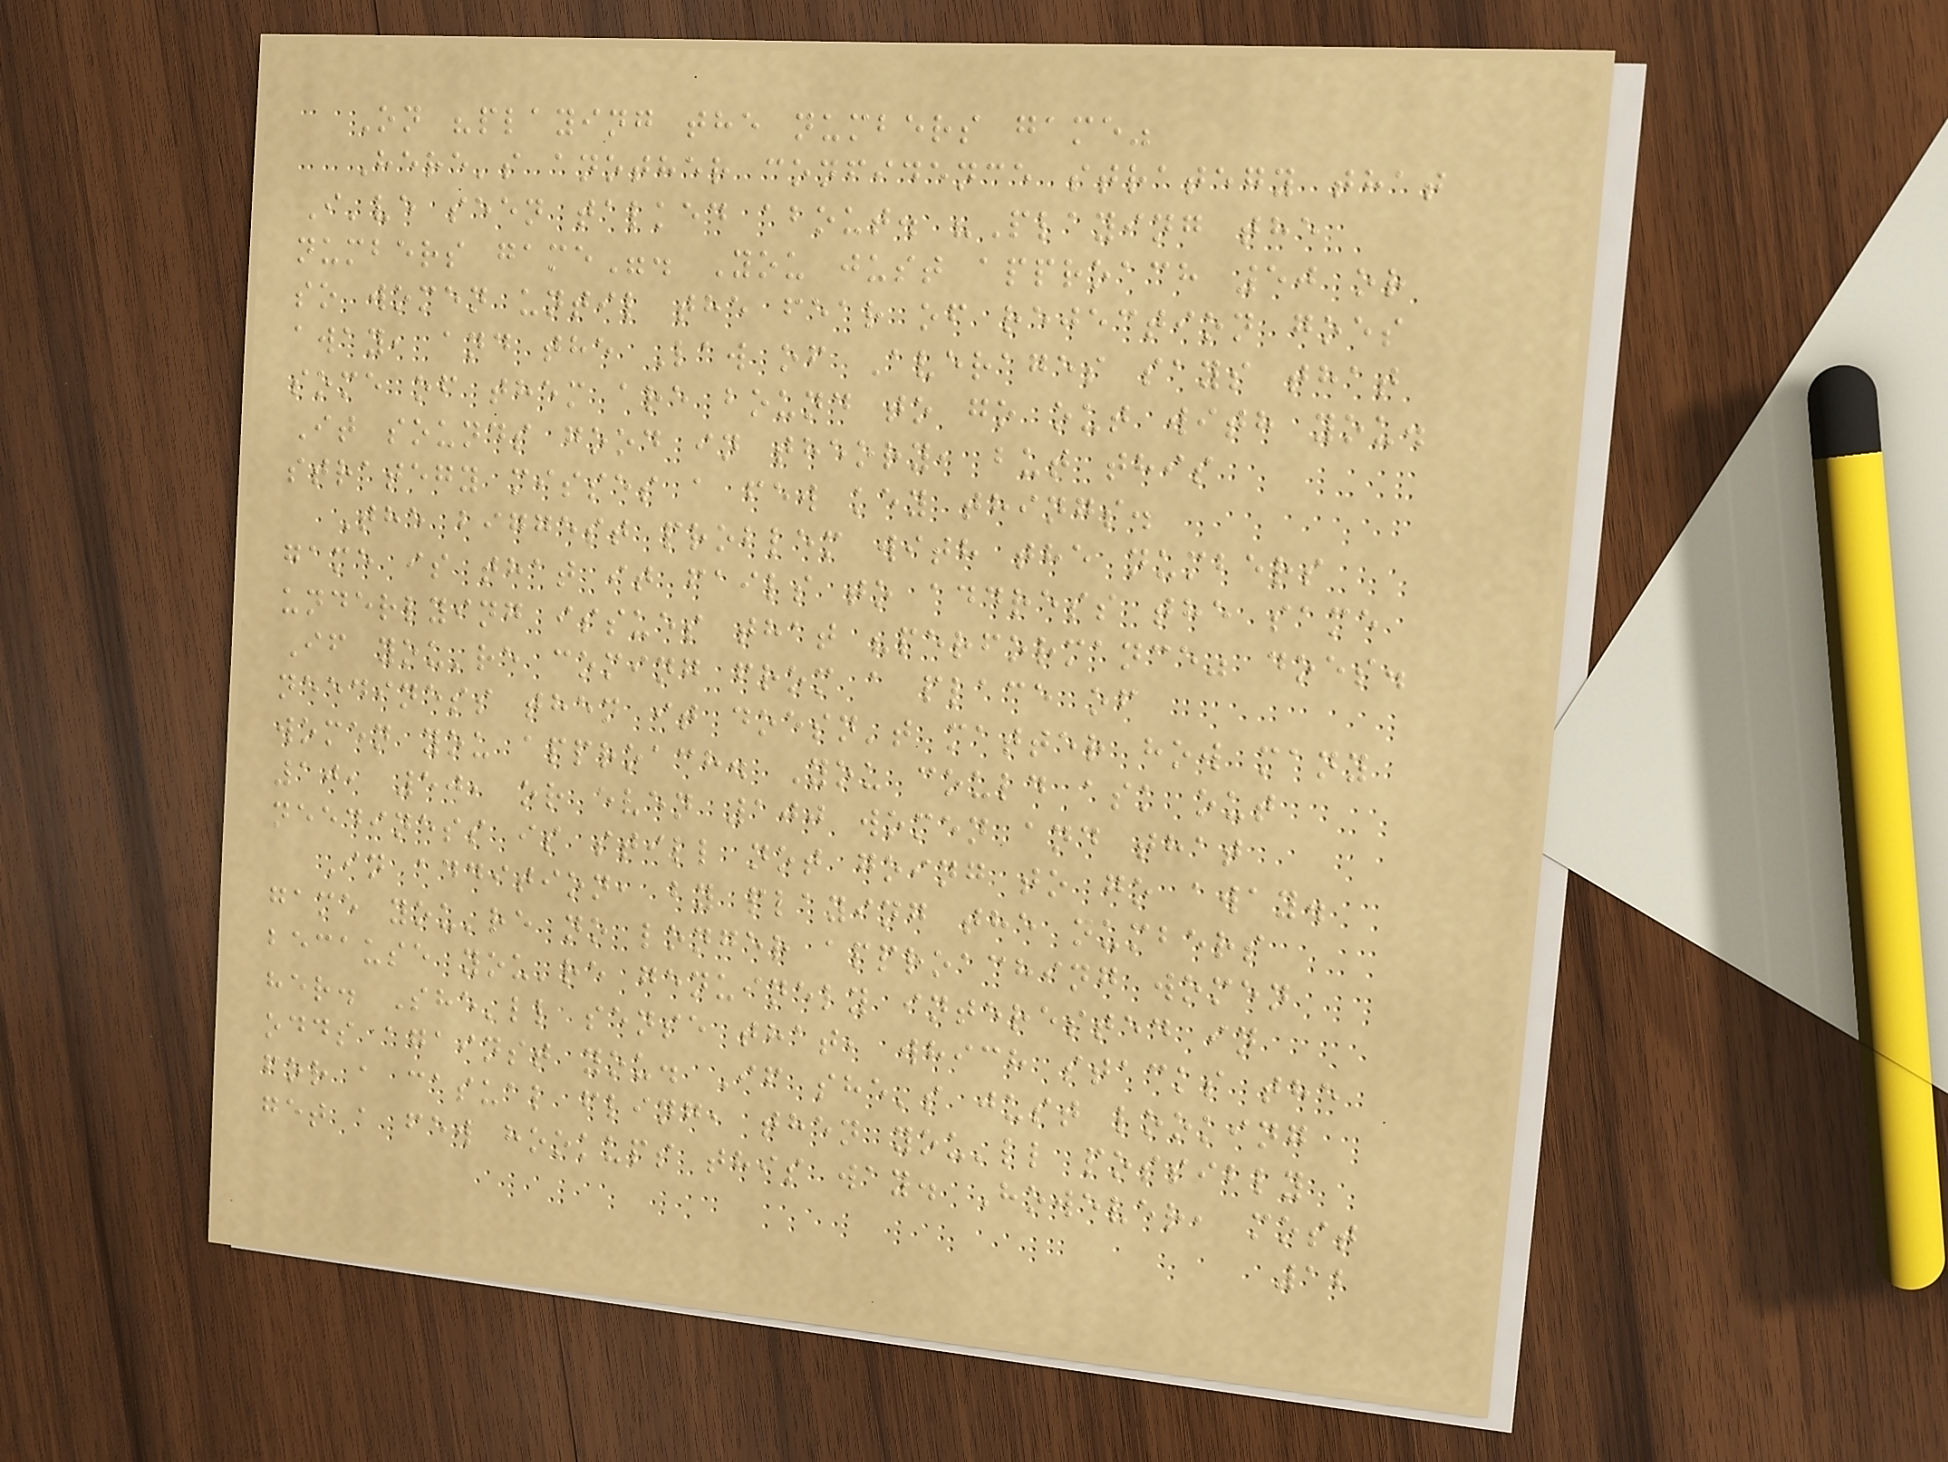On "playing the numbers game"
Here's another confidence strategy that
I've seen talked about. "Playing the
numbers game". You just approach 50 or
so women until the fear of rejection goes
away, and the Law of Averages says that
some of them are bound to go out with you.
It sounds good in theory, but this
strategy misses a few key things.
The biggest problem with the numbers
game is that it fails to address the same
underlying issues that "performance" does.
If you're coming from a place of
neediness then it doesn't matter how many
women you approach. You could ask out
10, 50, or even 100 women and that
neediness is still not going to go away.
In addition, by playing the numbers
game you're no longer approaching women
because you're genuinely interested in
her. She'll sense that, which stacks the
odds against you. If she's just looking
for a casual fling, then you'll possibly
get a few hookups this way. However, most
12
